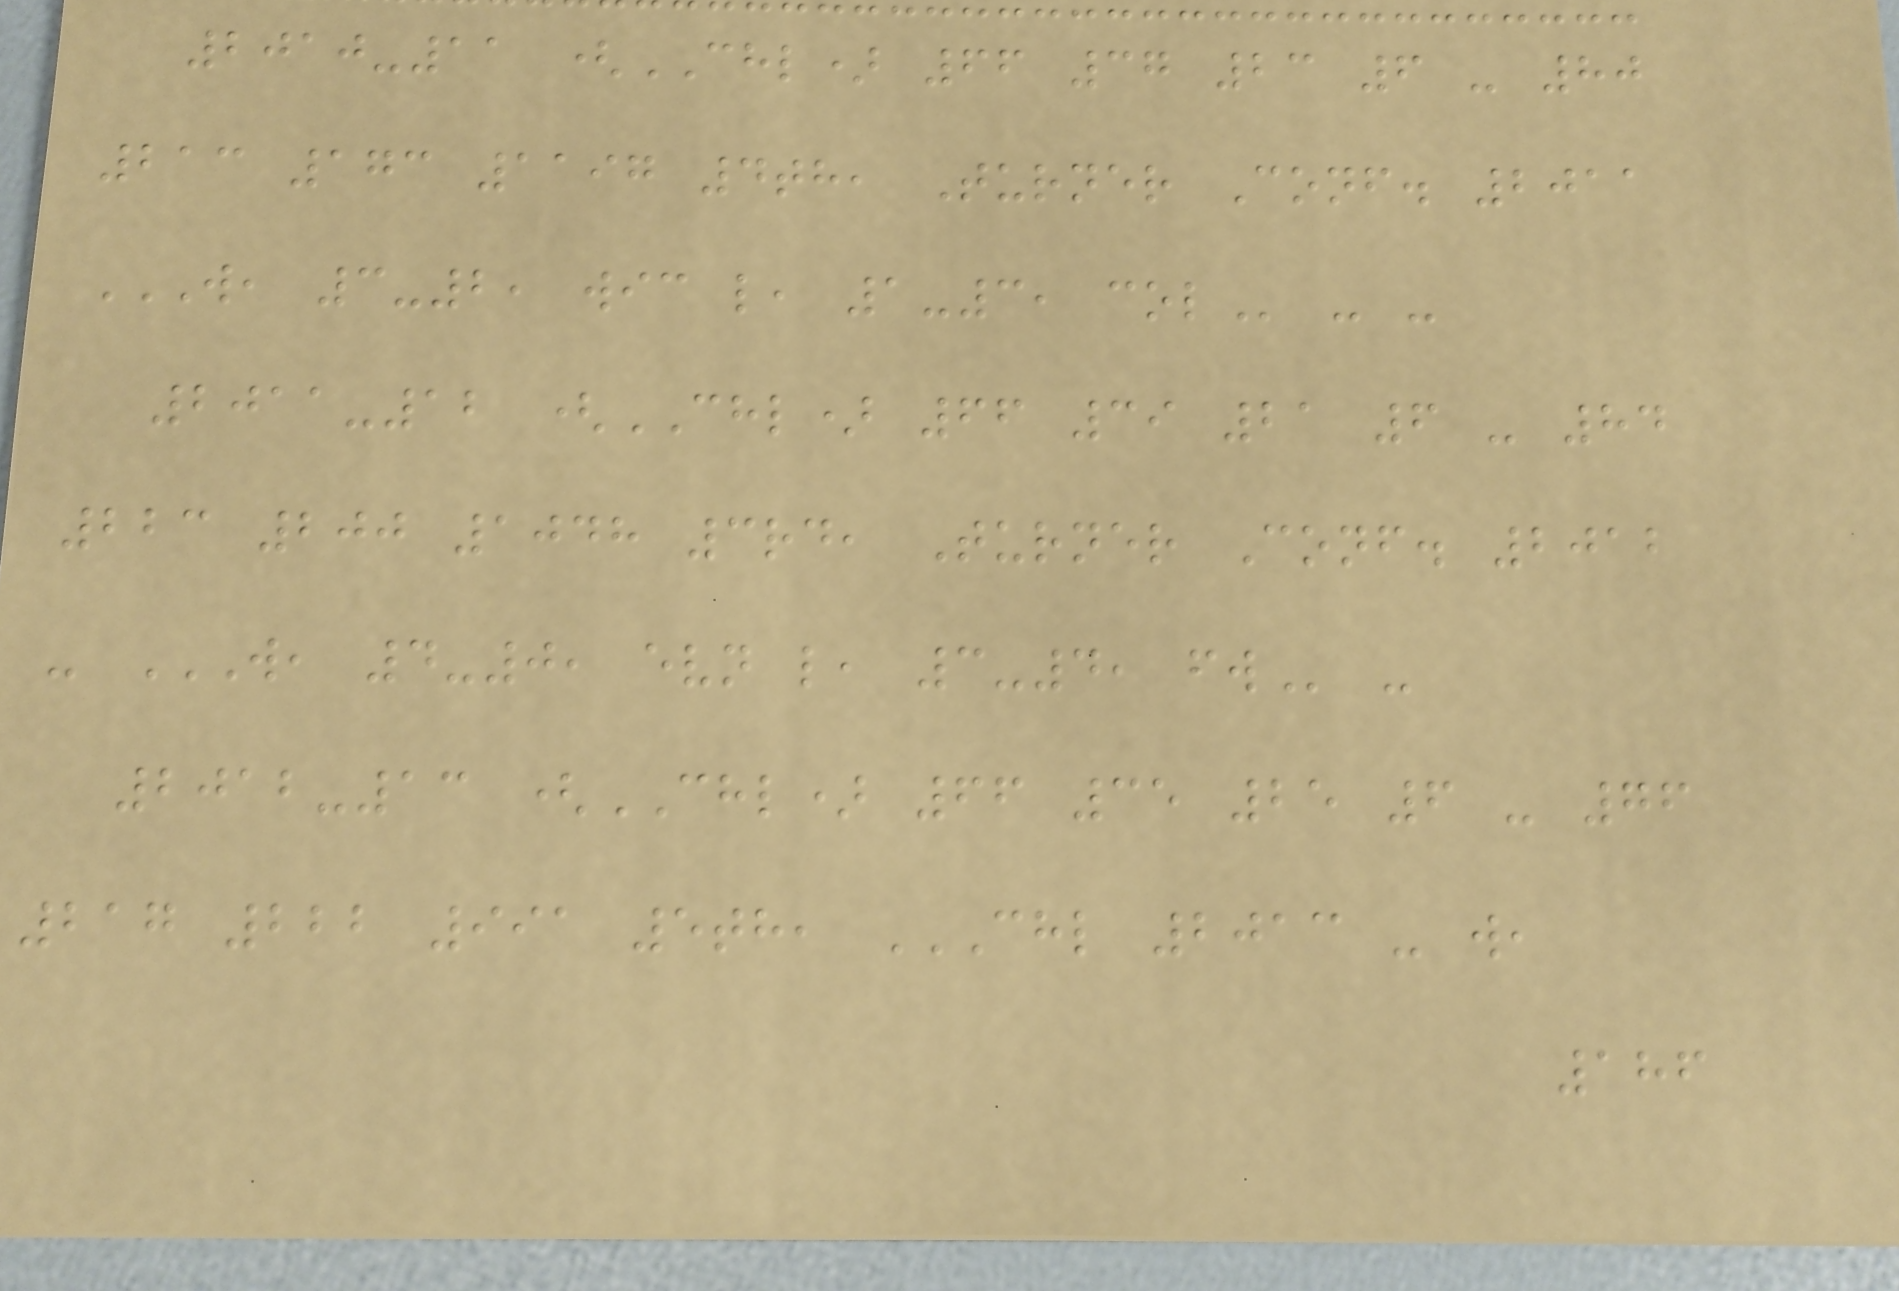2010-11 (CHL) 66 37 23 6 - 80
213 173 1197 4th, Turner Conf. 2011
W, 3-2, WIC L, 1-3, COL - -
2011-12 (CHL) 66 39 21 6 - 84
223 200 1048 3rd, Turner Conf. 2012
- W, 4-0, EVN L, 3-4, FW -
2012-13 (CHL) 66 35 25 6 - 76
217 222 991 5th, CHL 2013 - W,
186
